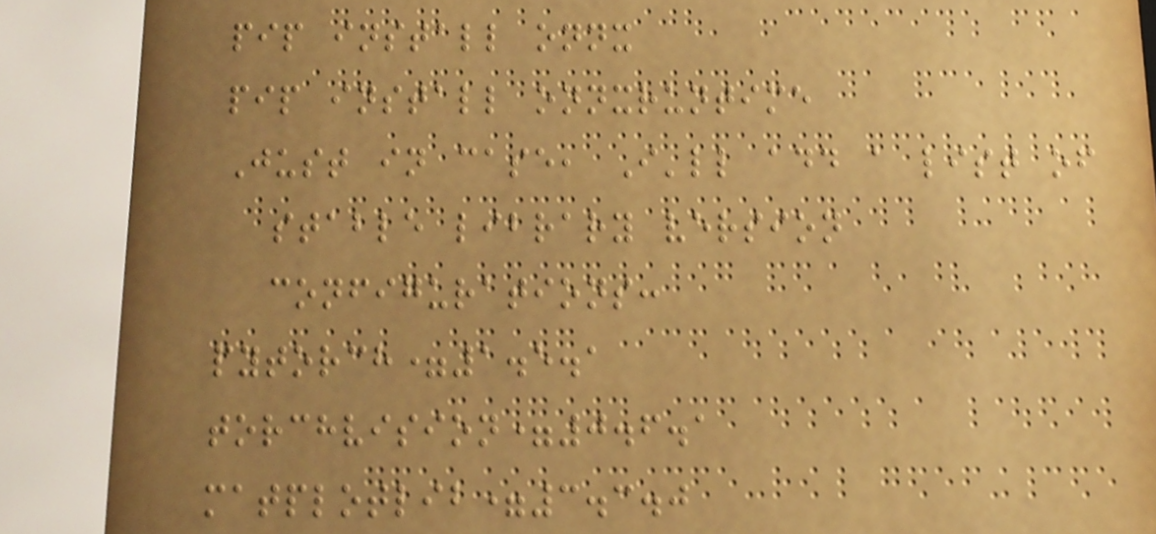pip install onnx
pip install onnxruntime
Just in case, I'll add a list of
stable library version
configurations:
pytorch=1.5.1
torchvision=0.6.1
matplotlib=3.3.0
